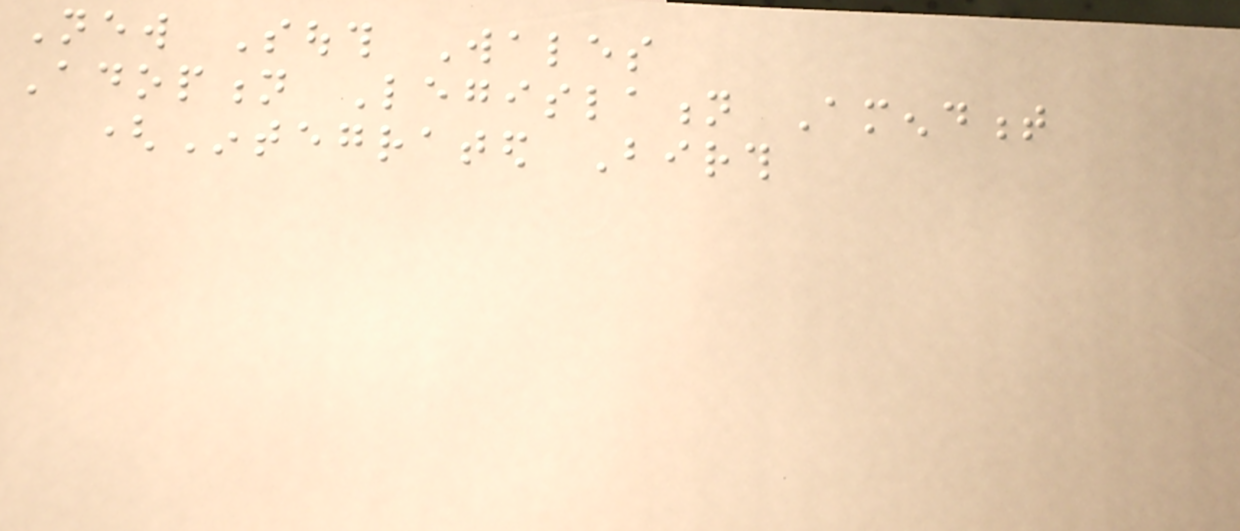New South Wales
Adoption Legislation Amendment
(Integrated Birth
